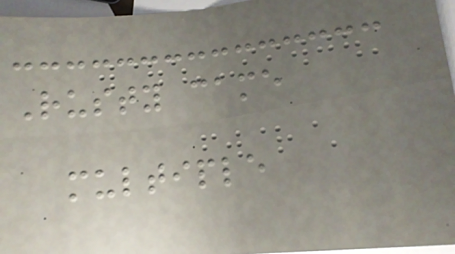Rusty came
multiple
